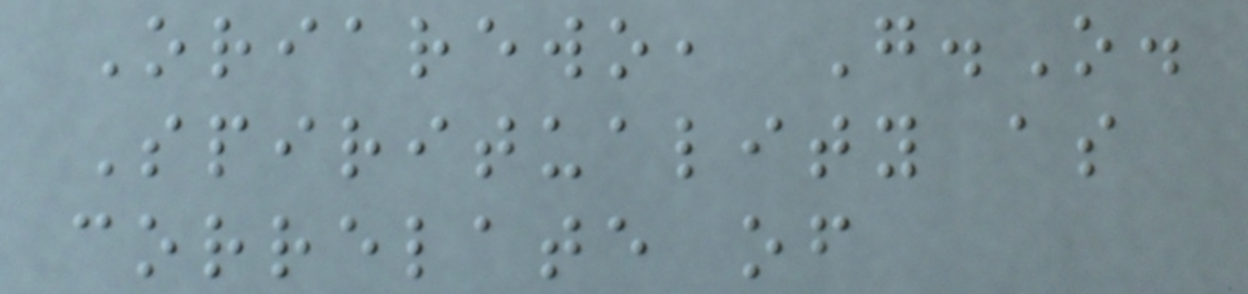Oriarewo, G.O.
Spirituality as
correlate of
